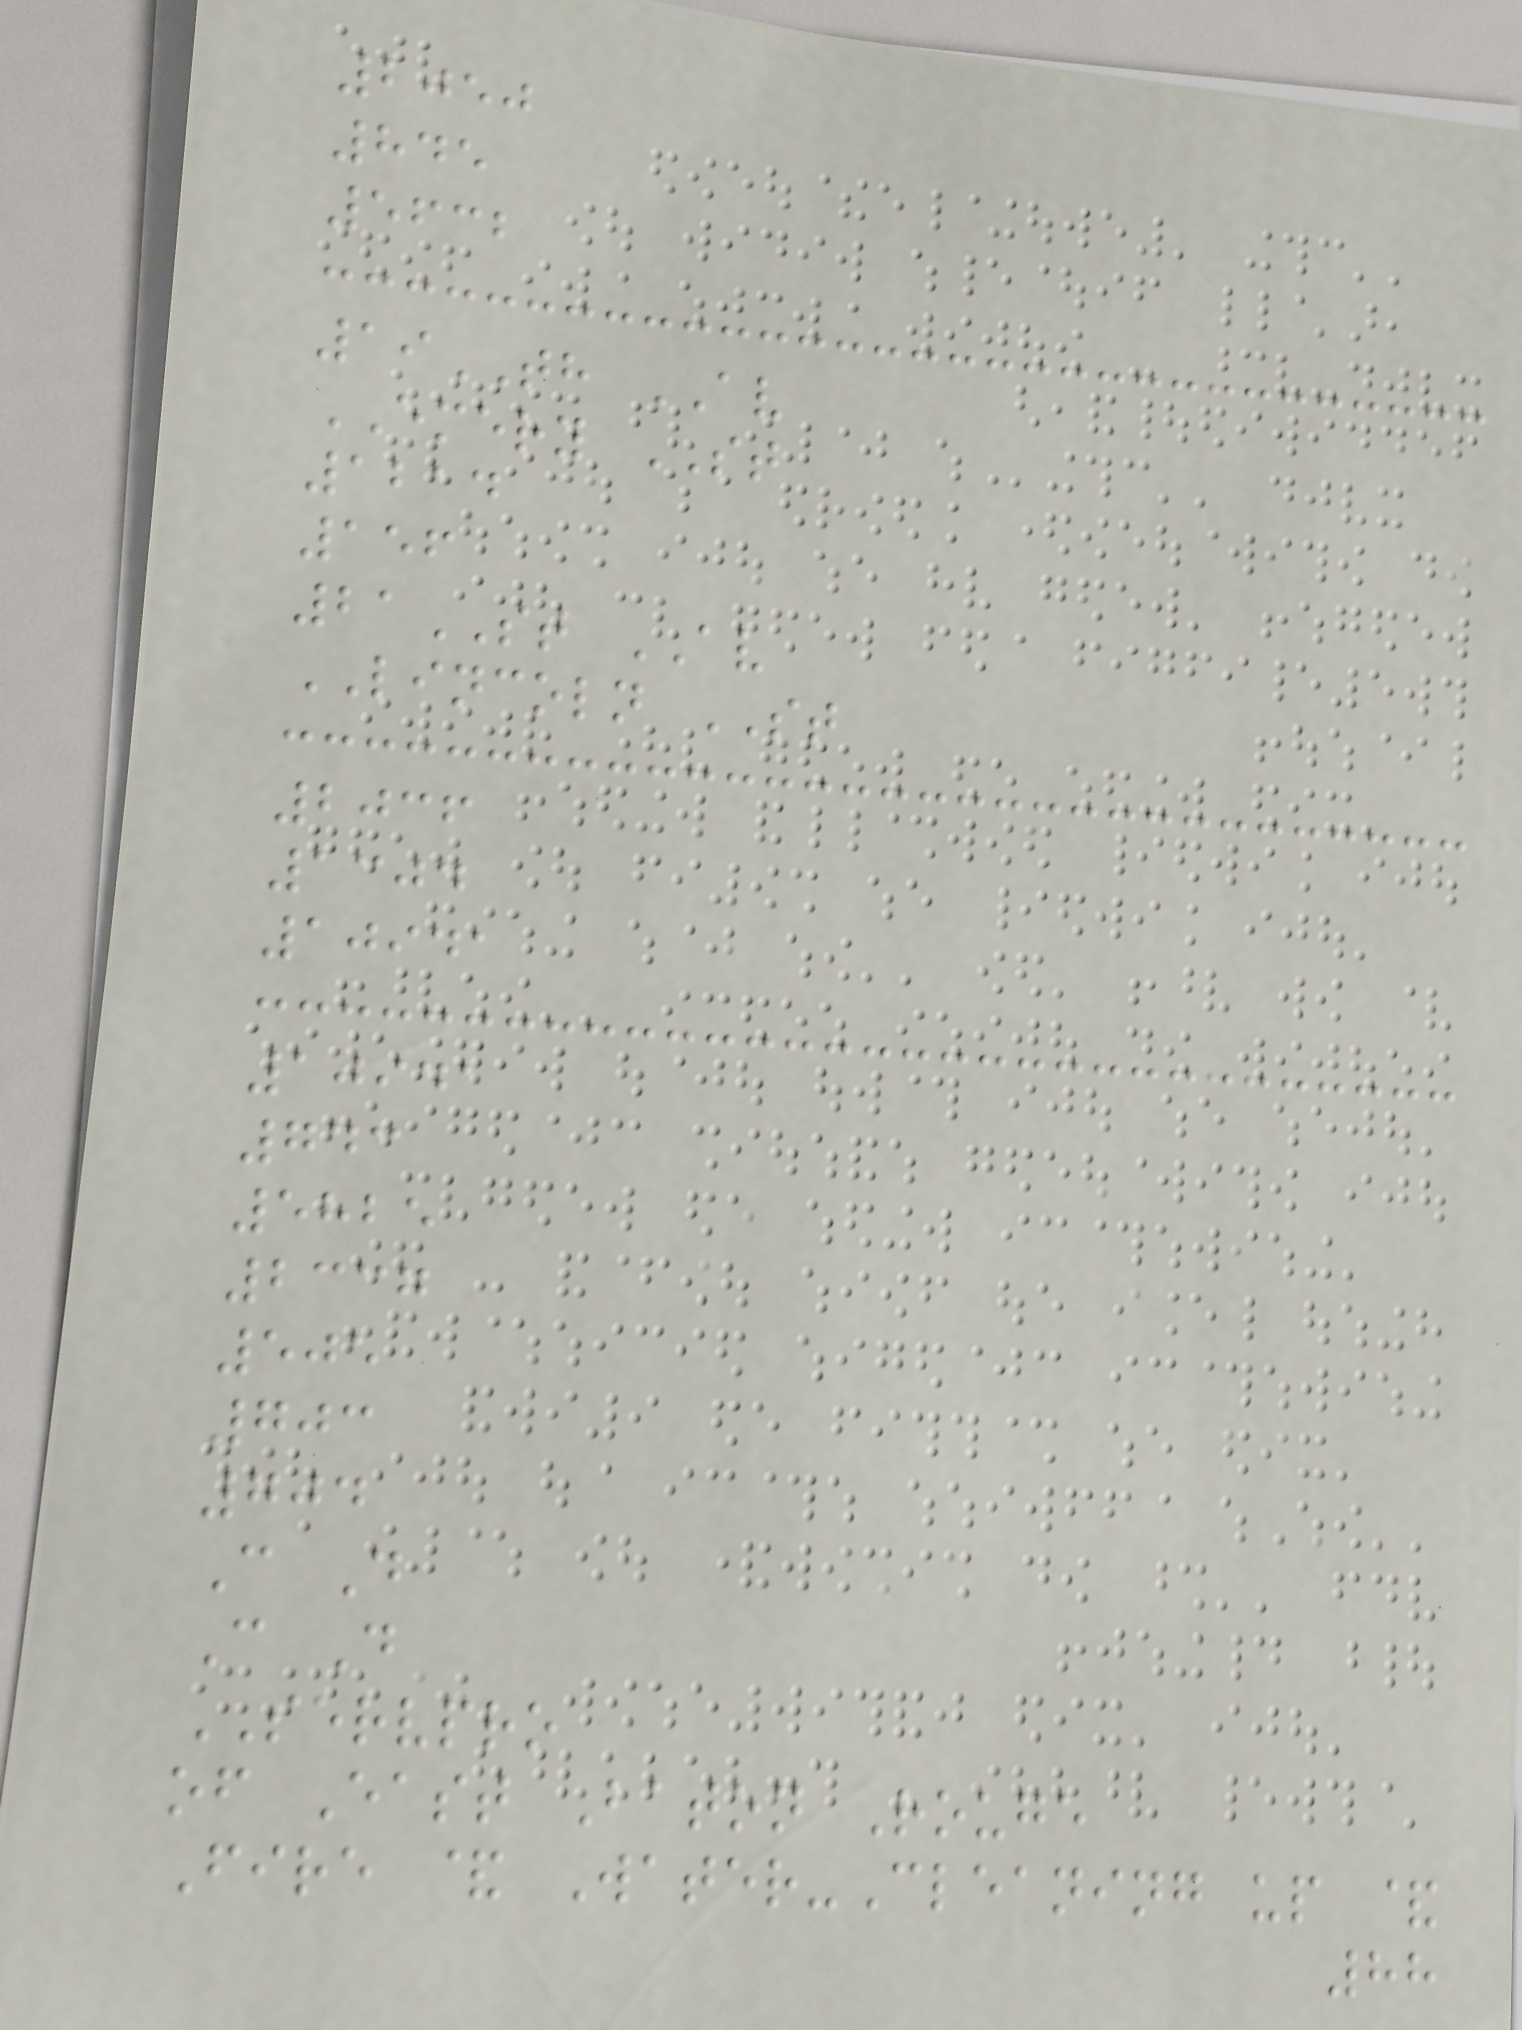2050
845
5632
19TH AV
EMERY ST
1214
156
21ST AV
LINCOLN ST
2036
1304
10941
10941
743
5825
2337
505
703
704
C D
C D
SERVPRO
of East Baton Rouge
Fire & Water-Cleaning up &
88
